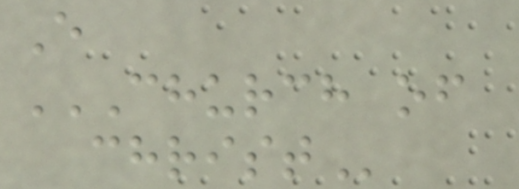E
CHURCH OF
CHRIST
